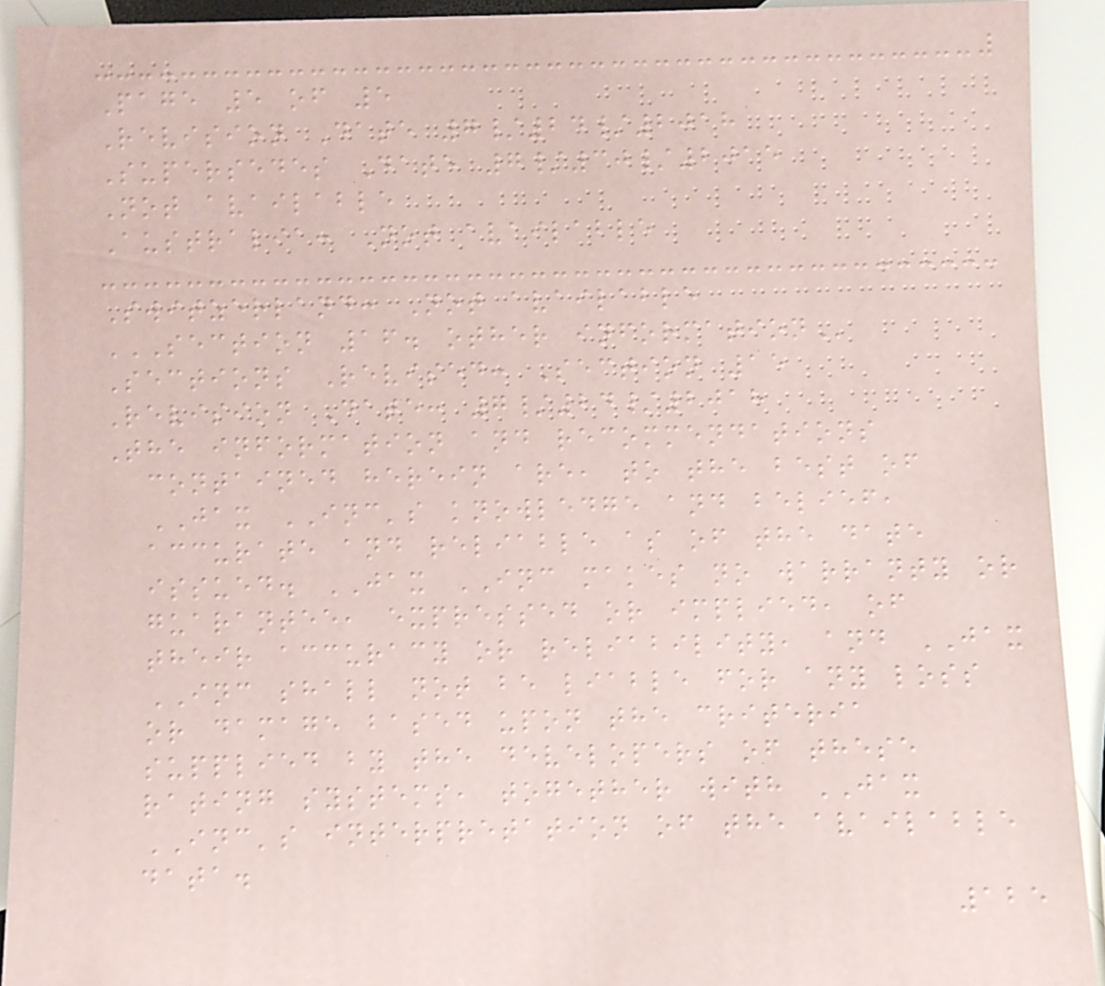Page 5 of 5
Revision Date 7/24/2018
Supersedes Date 7/30/2015
Not available
Australia: Not available
Switzerland: Not available
SECTION 16. OTHER INFORMATION
Sections Revised: Section 15
Revision Date: 7/24/2018
The information and recommendations
contained herein are, to the best of
JAX INC's knowledge and belief,
accurate and reliable as of the date
issued. JAX INC makes no warranty or
guarantee, expressed or implied, of
their accuracy or reliability, and JAX
INC shall not be liable for any loss
or damage based upon the criteria
supplied by the developers of these
rating systems, together with JAX
INC's interpretation of the available
data.
125
